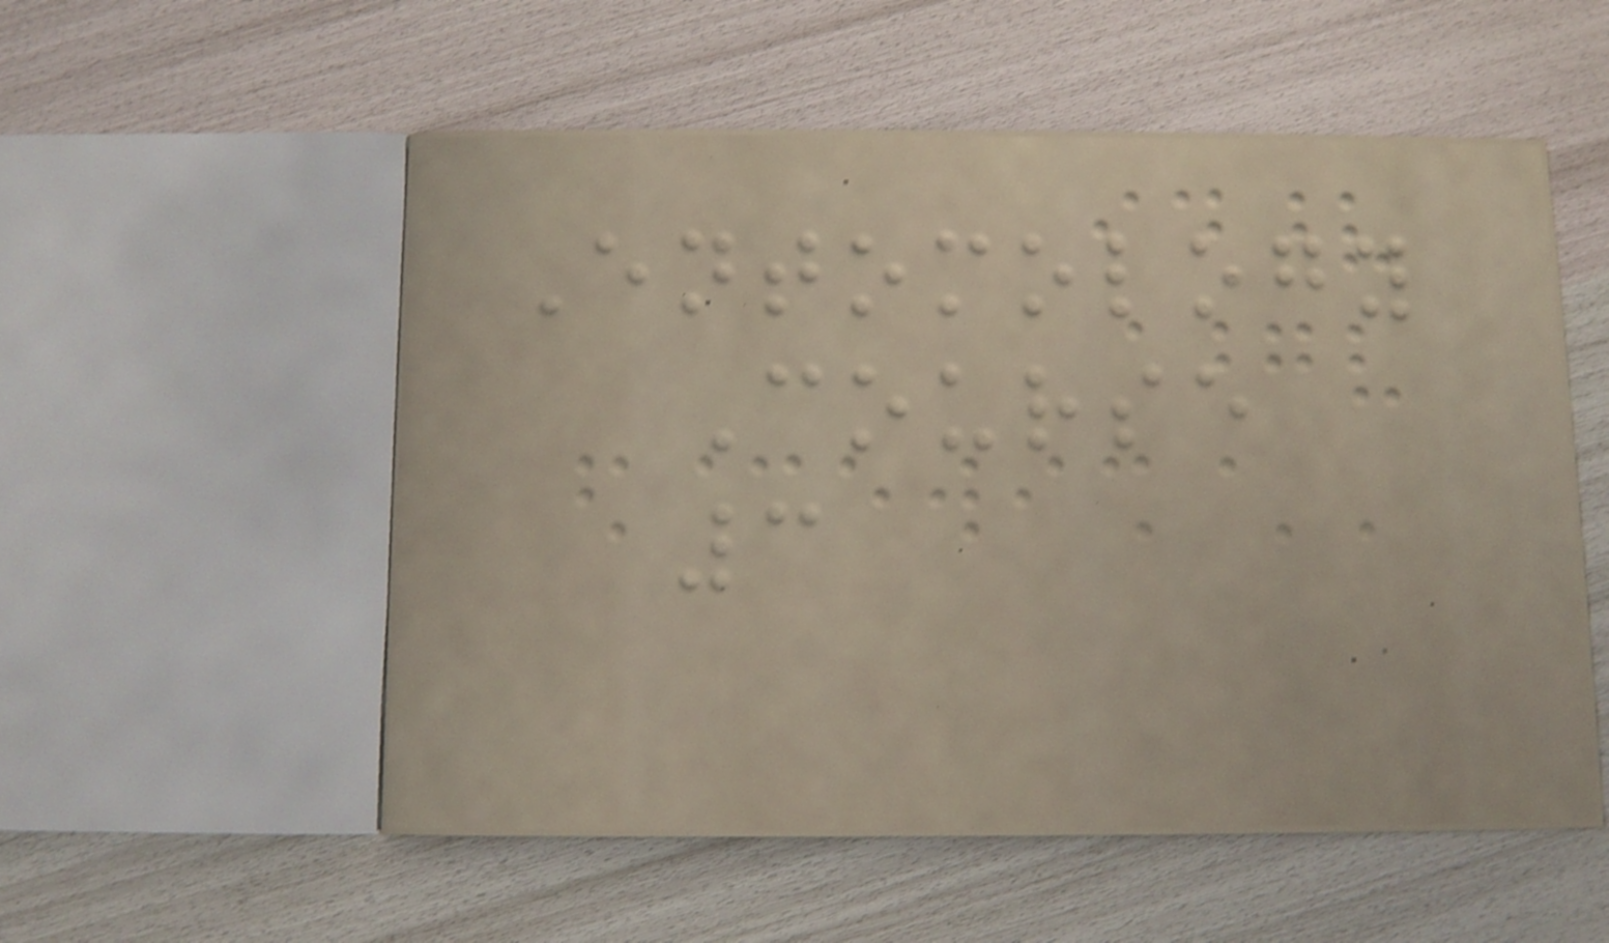Entomology
Course
3
